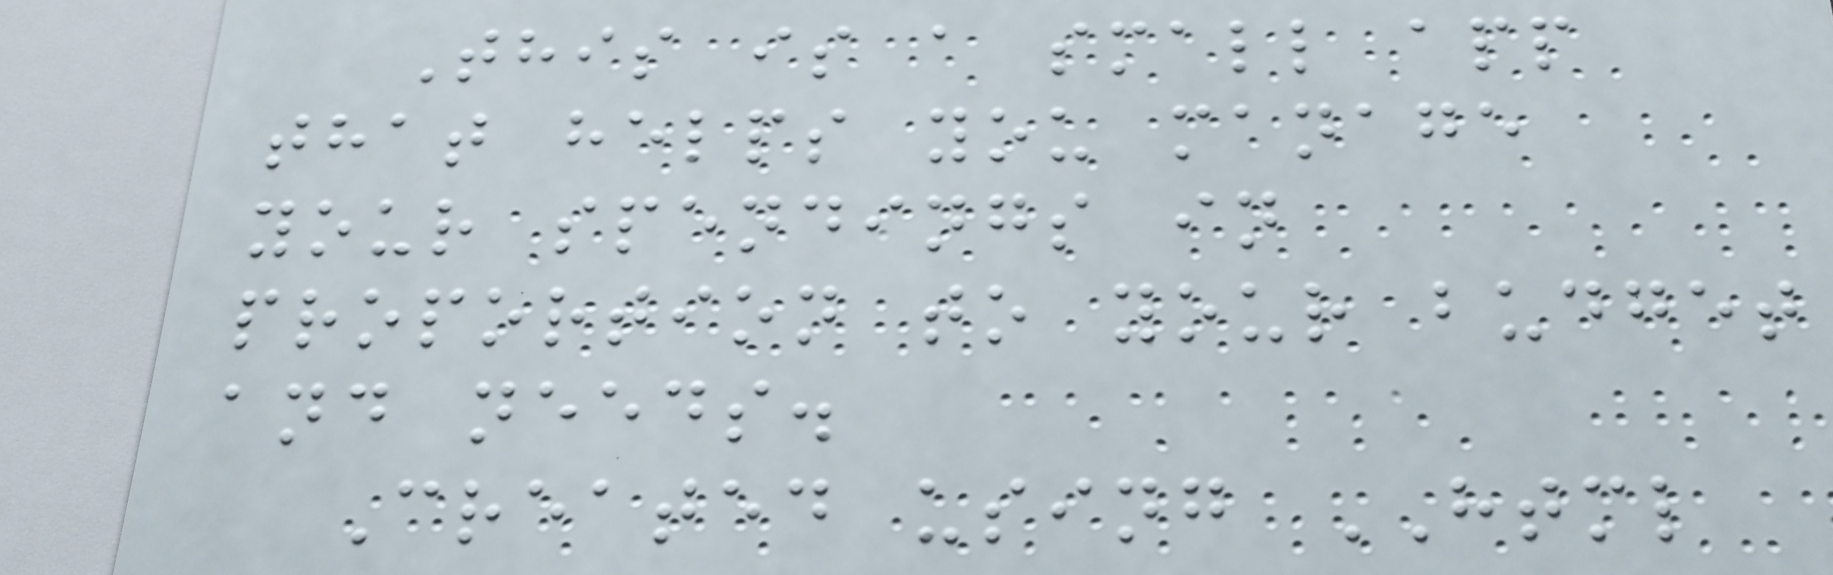This is a small app
that helps you manage
your spendings in
proportion to your budget
and needs.
Created using HTML
